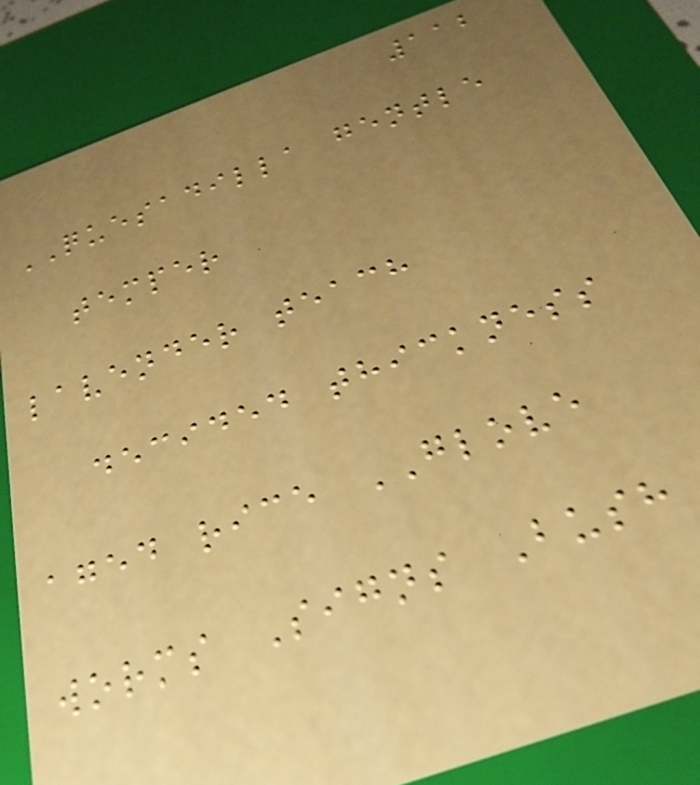112
QUESADILLA gentle
temper
lavender teach
decided thickness
aged rice GLOVE
worms Signs Bush
